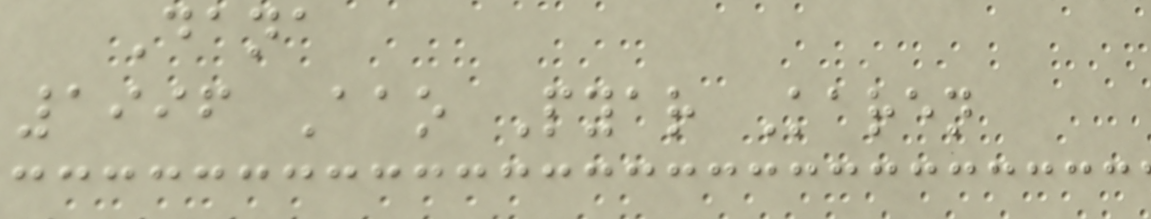Dana
1996 Aao Pyar Karen
